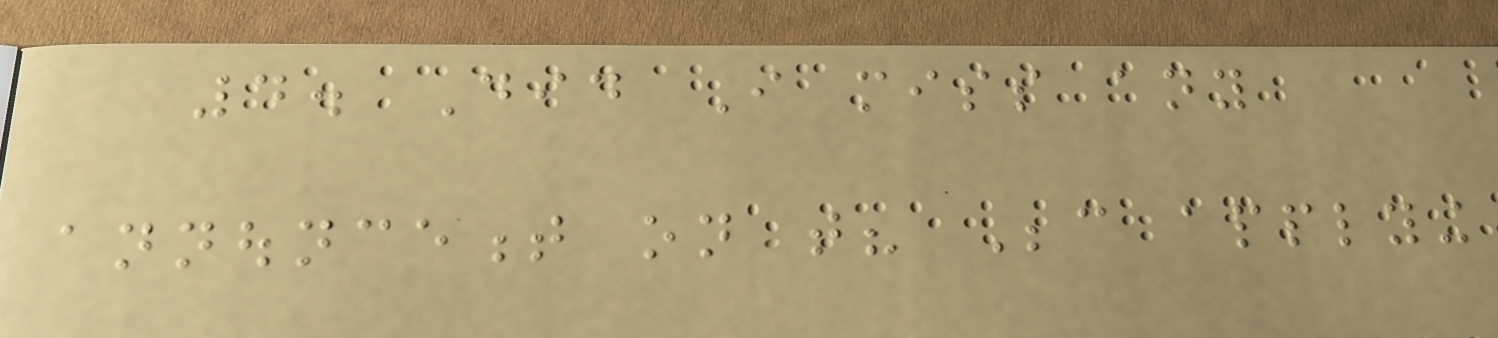4. Did I miss any
announcement on that? Because applying
